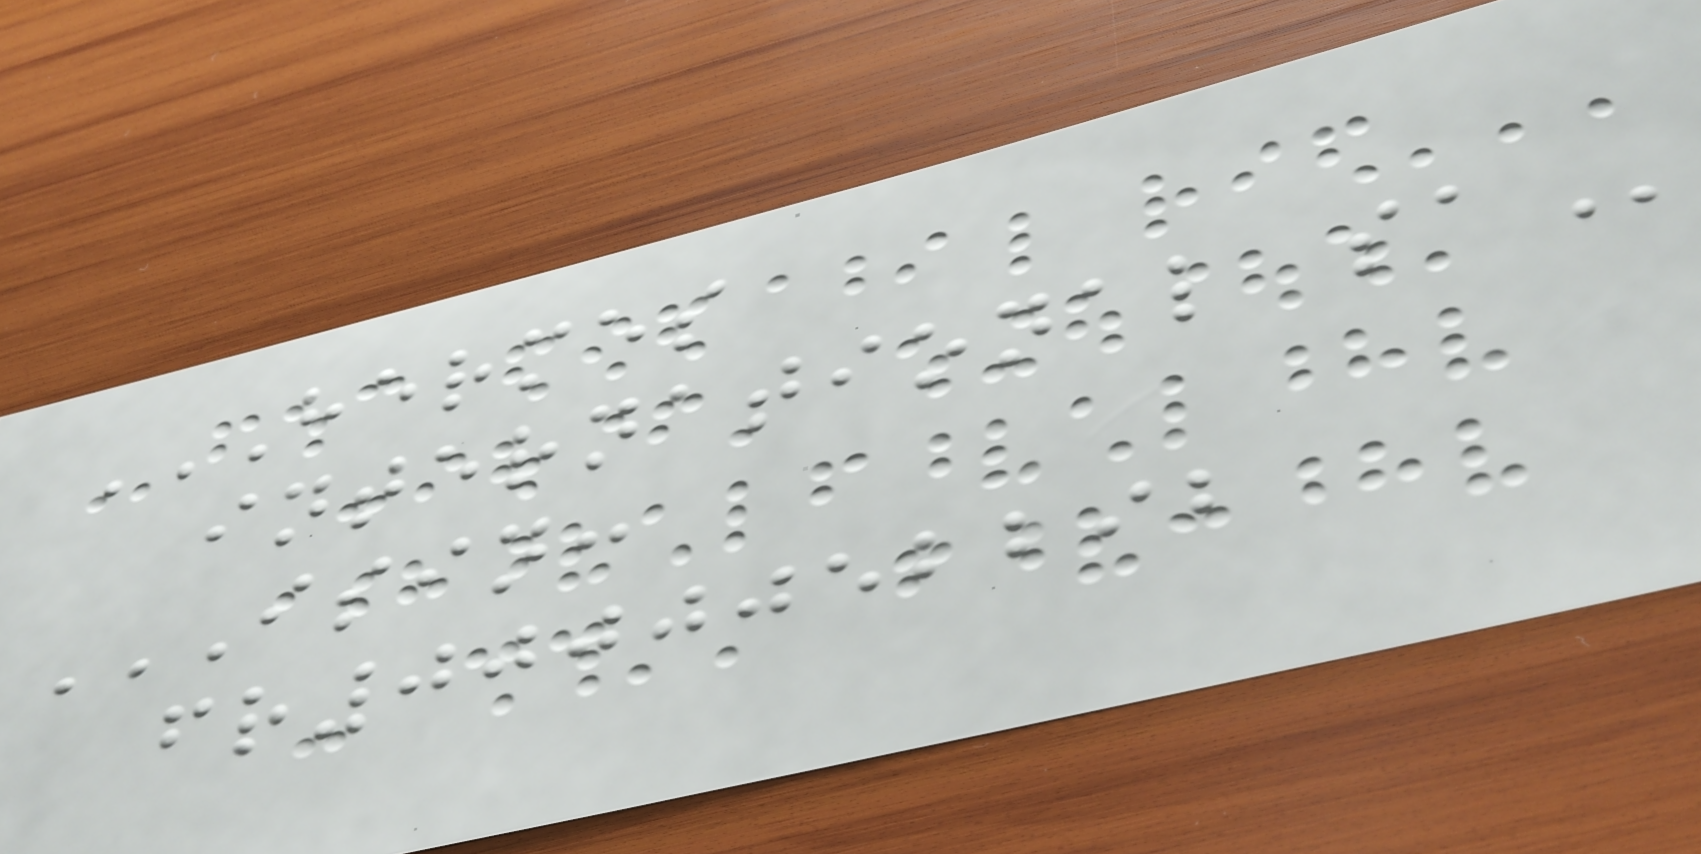HERMES
INTERNATIONAL SA
ISIN:
FR0000052292
